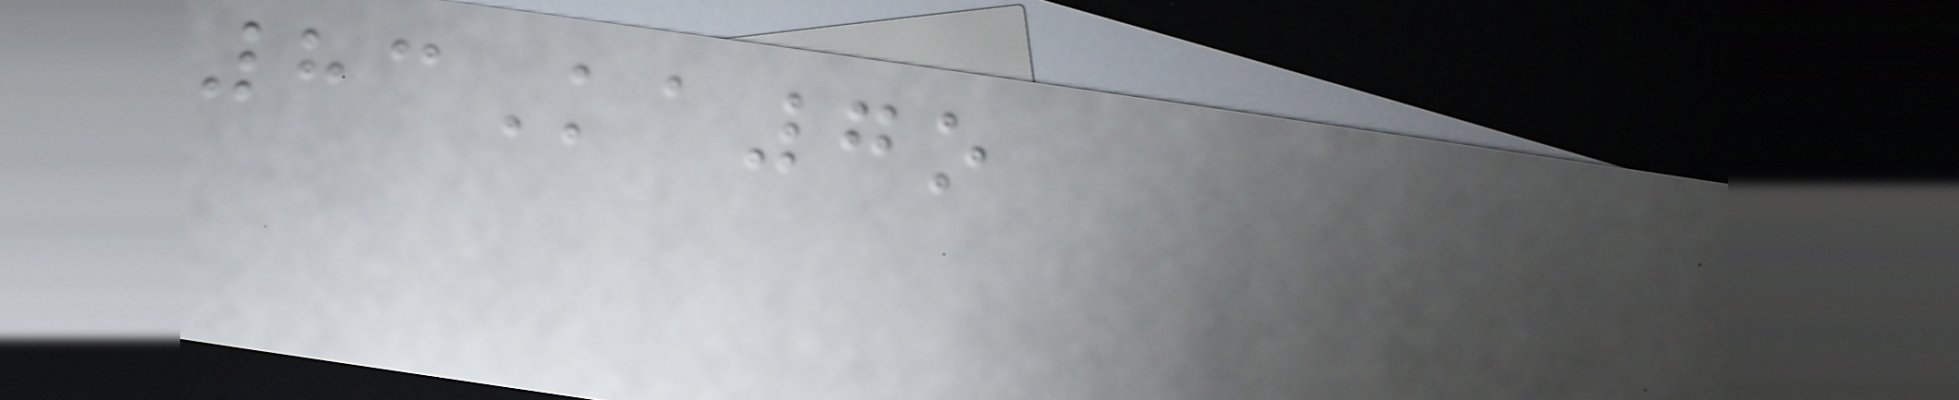83Ka7o
